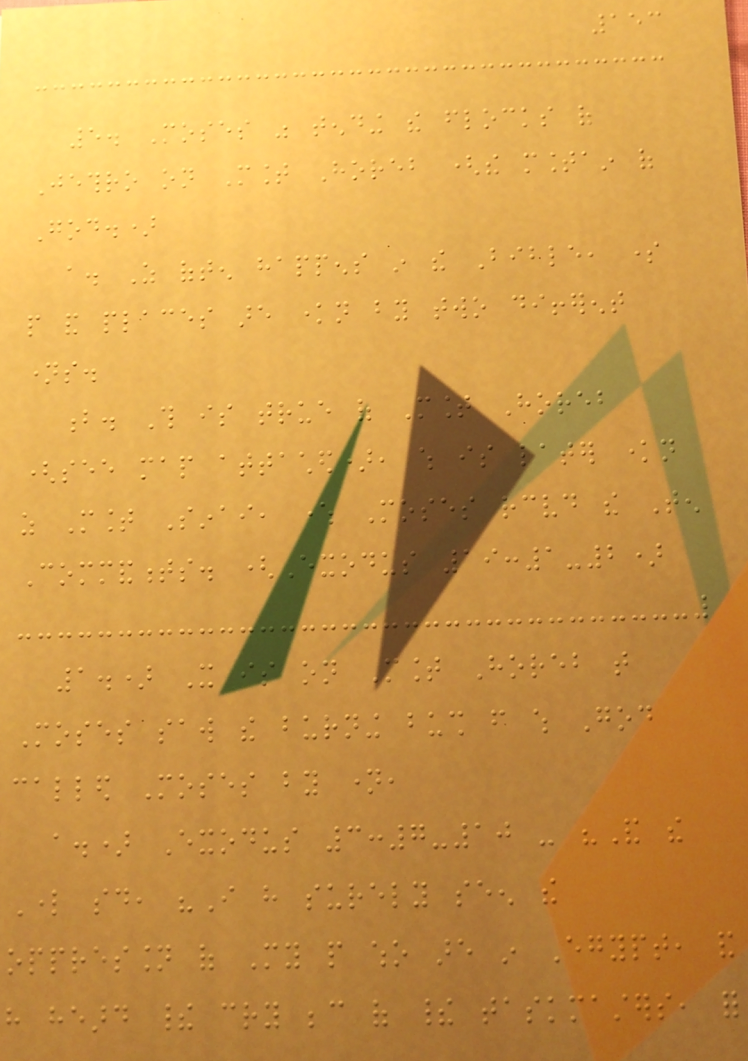153
5. Moses was tending the flocks of
Jethro on Mount Horeb (the mountain of
God.)
a. As often happens in the Bible, some
people and places are known by two different
names.
b. This is true of Mount Horeb
(see map attached), which is later known
as Mount Sinai, where Moses received the Ten
Commandments. (Exodus 19:1-2)
1.) It is on Mount Horeb that
Moses saw the burning bush from which God
called Moses by name,
a.) Exodus 3:7-10 - "And the
Lord said, "I have surely seen the
oppression of My people who are in Egypt, and
have heard their cry because of their taskmasters, for
